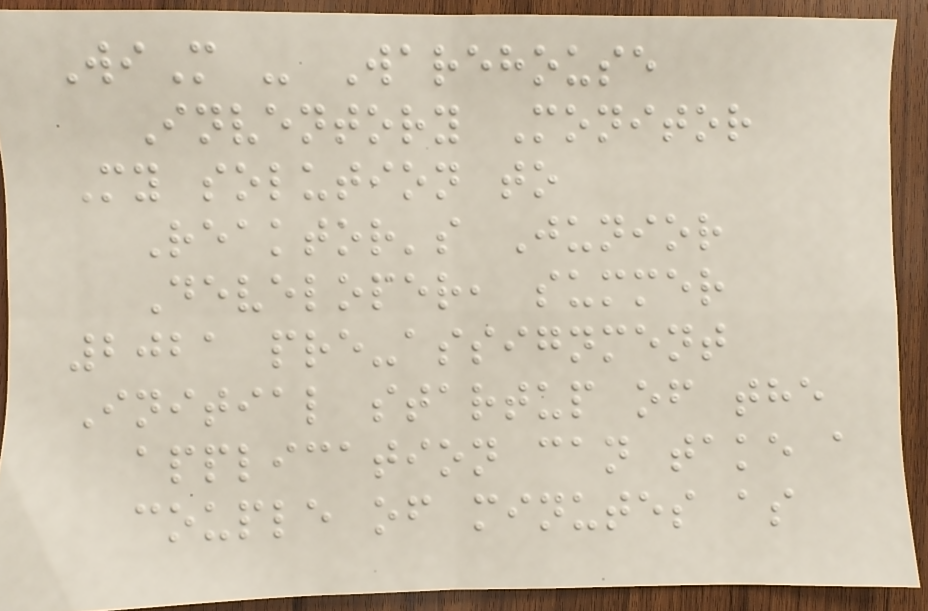WiM - Warehouse
Inventory Monitor
My solution to
Reaktor's Junior
Developer, summer
2021 pre-assignment
Initial startup of the
application can take a
couple of minutes as
